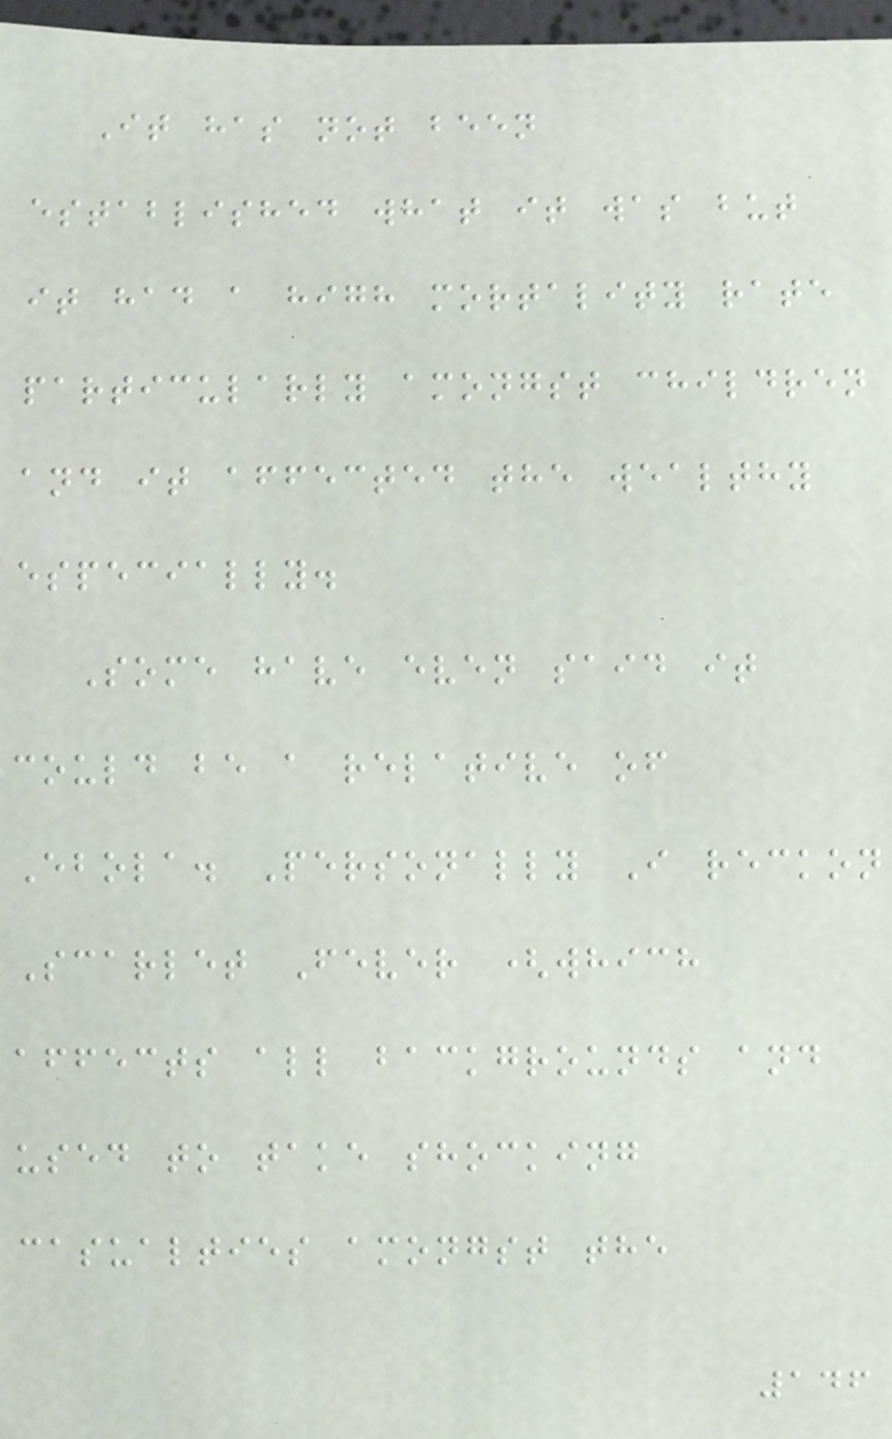It has not been
established what it was but
it had a high mortality rate
particularly amongst children
and it affected the wealthy
especially.
Some have even said it
could be a relative of
Ebola. Personally I reckon
Scarlet Fever (which
affects all backgrounds and
used to take shocking
casualties amongst the
146
